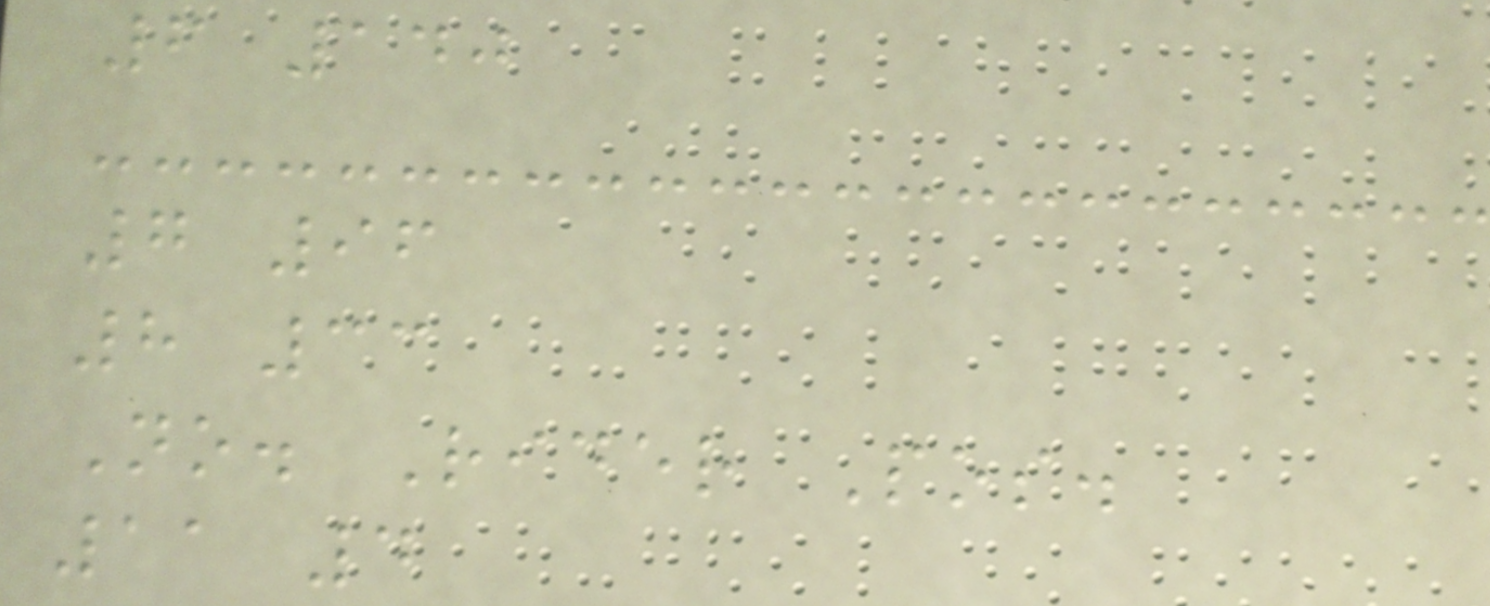6 140
7 96
8 33
No. Rider Pos.
11 4
